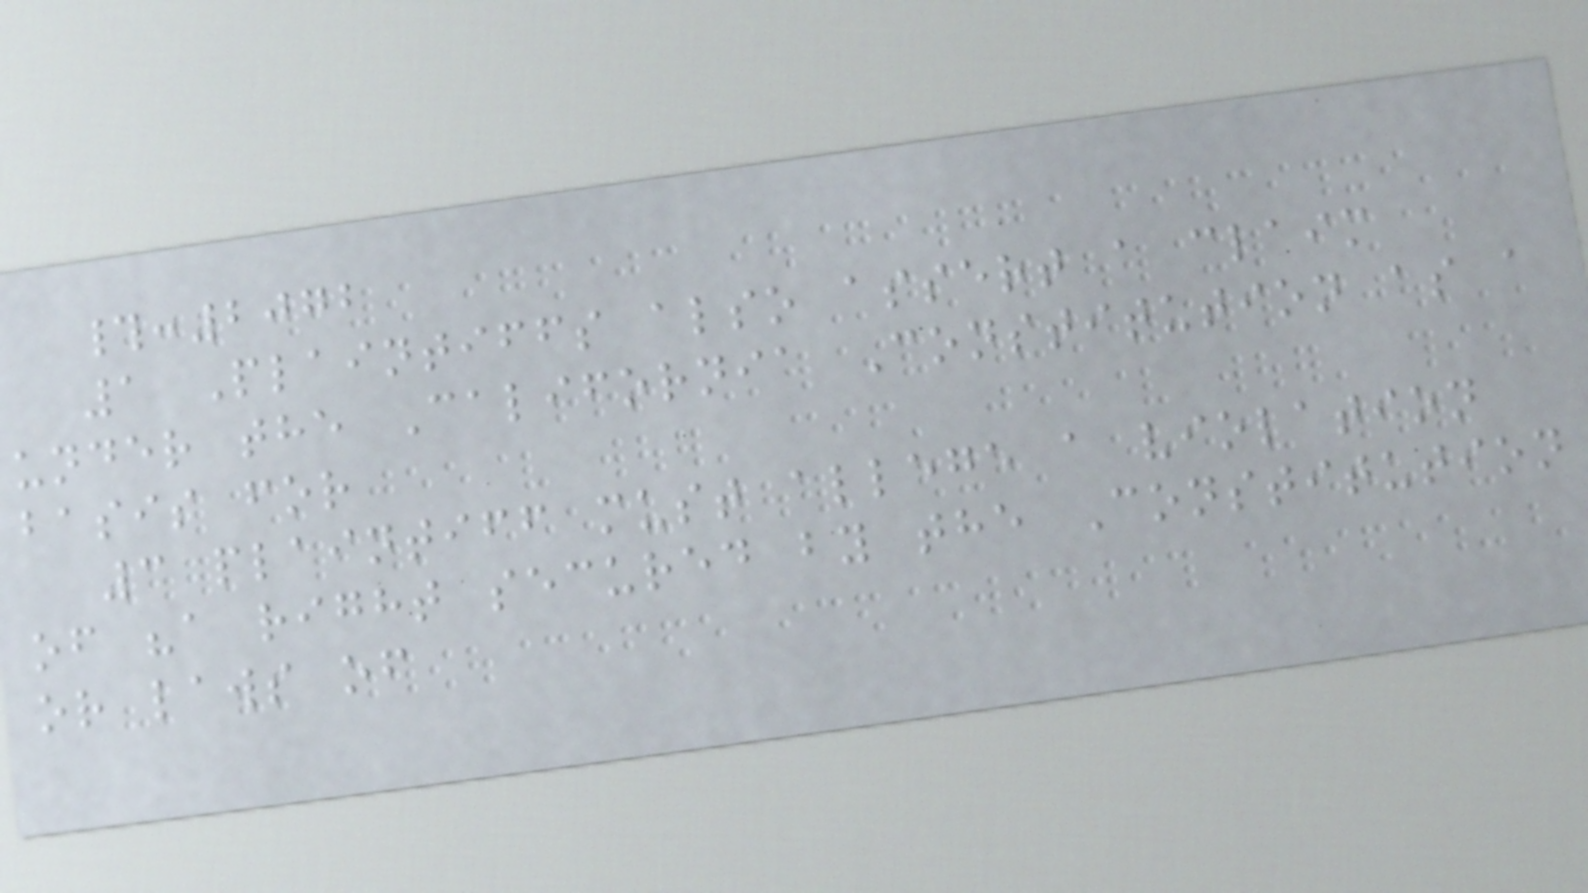#:2072
1 Plaintiffs also assert a claim
under the California Constitution as a
basis for
3 plaintiff must allege a violation
of "a right secured by the Constitution
or laws of
